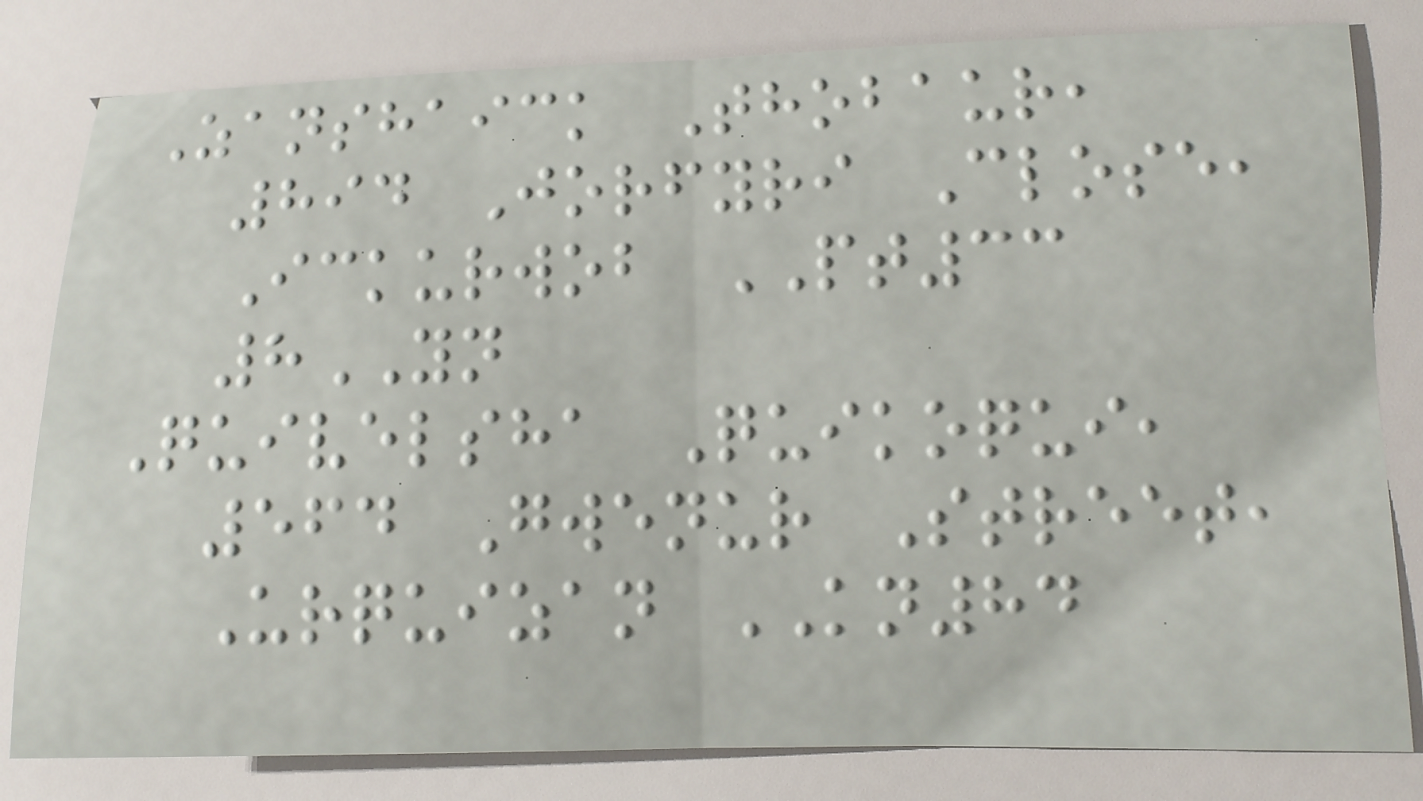Zanshaick Thobaur,
894 Jorfyri Close,
Ickurwob PT33
8YN
Quivelsha Quikoqui,
564 Gwenur Street,
Urquizan KN84
